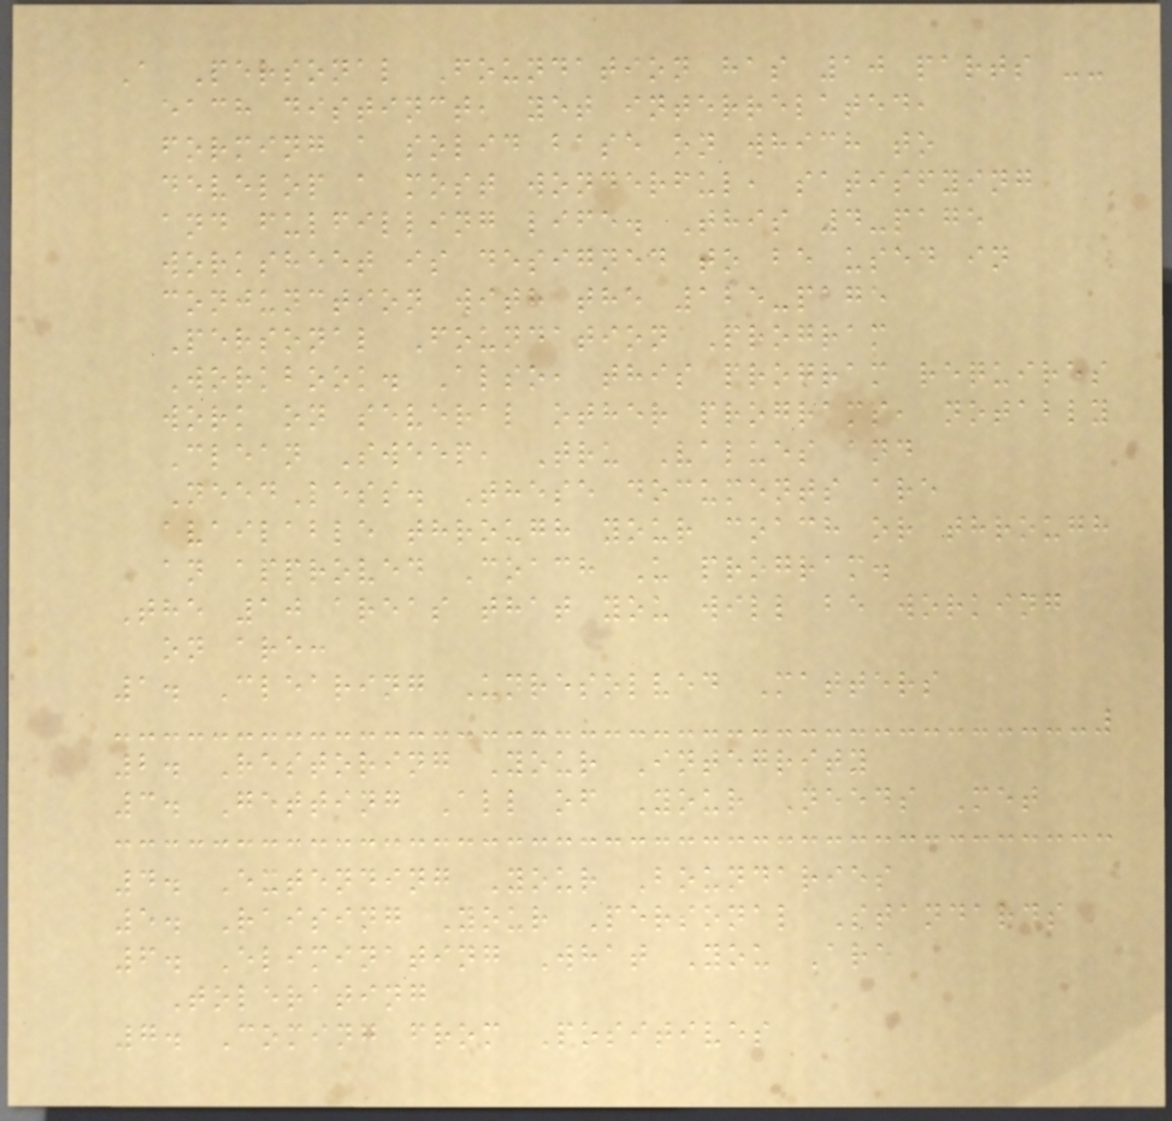A Personal Foundation has 10 parts --
each distinct, yet interrelated,
forming a solid base on which to
develop a most wonderful, satisfying
and fulfilling life. This 4-page
worksheet is designed to be used in
conjunction with the 125-page
Personal Foundation Program
Workbook. Also, this program requires
work on several other programs, notably
Clean Sweep, Tru Values and
NeedLess. These documents are
available through your coach or through
an approved Coach U program.
The 10 areas that you will be working
on are:
1. Clearing Unresolved Matters
2. Restoring Your Integrity
3. Getting All of Your Needs Met
4. Extending Your Boundaries
5. Raising Your Personal Standards
6. Eliminating What You Are
Tolerating
7. Coming from Positives
